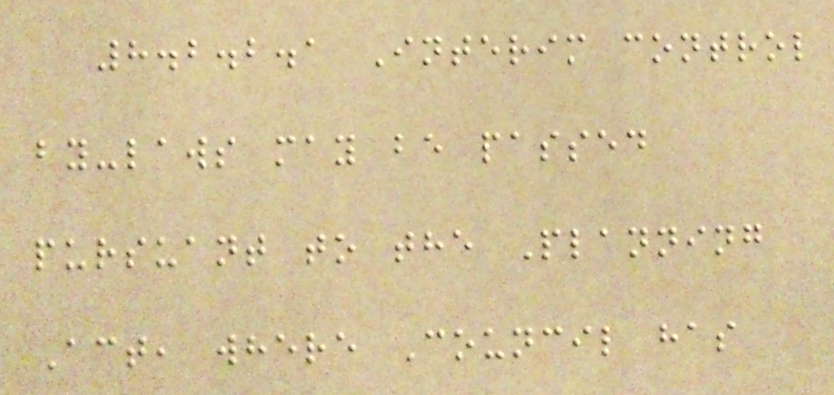8.2.2.1 Interim control
by-laws may be passed
pursuant to the Planning
Act, where Council has
